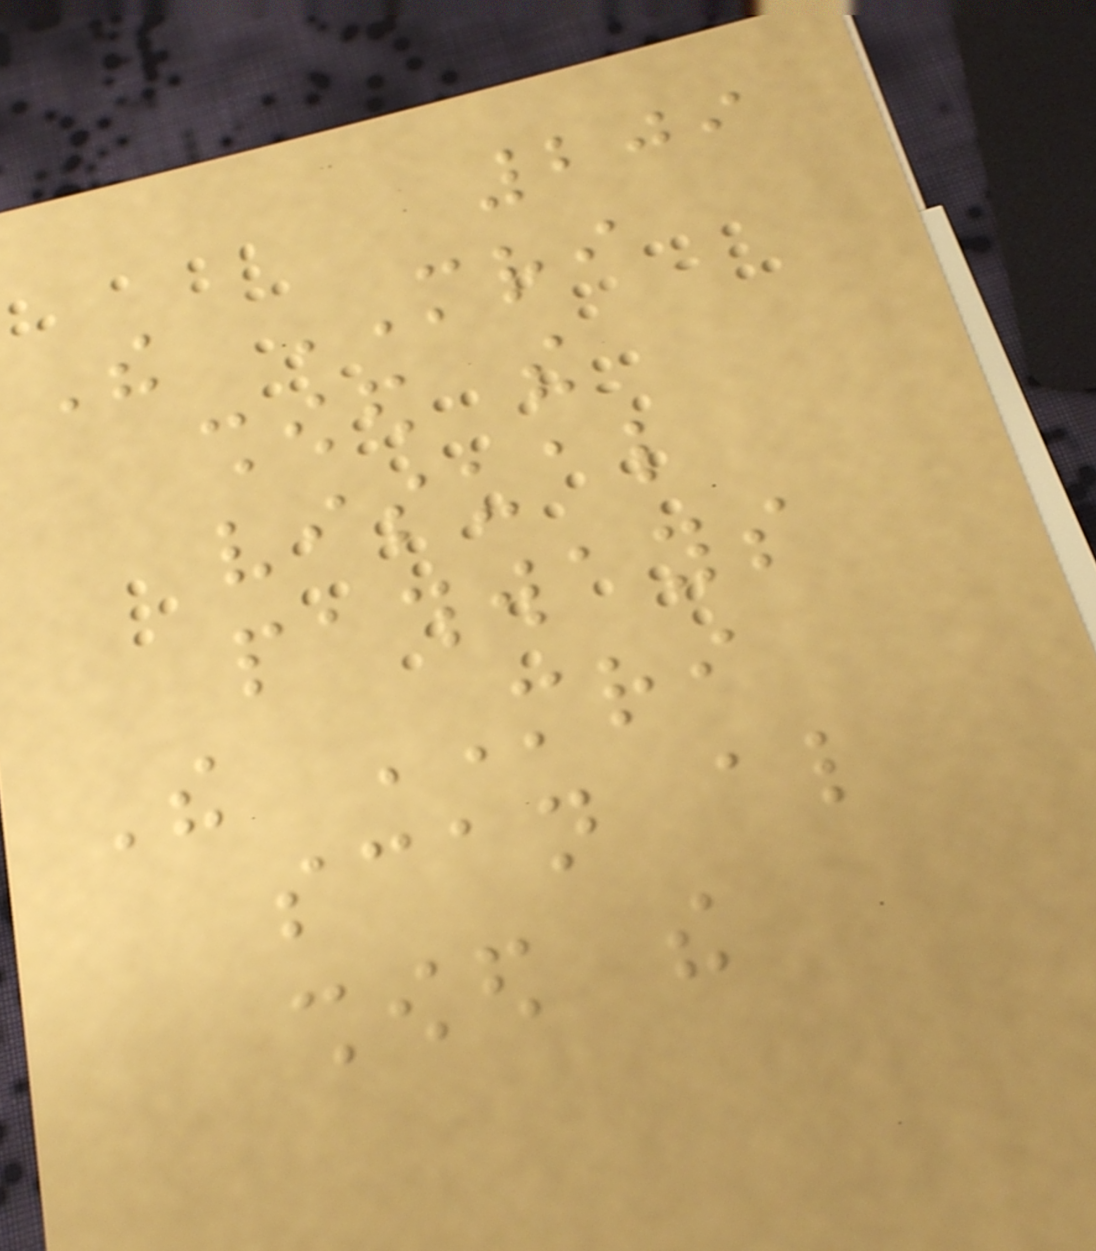209
The MRI
showed the
visual
pathways
The MRI
scan also
showed the
